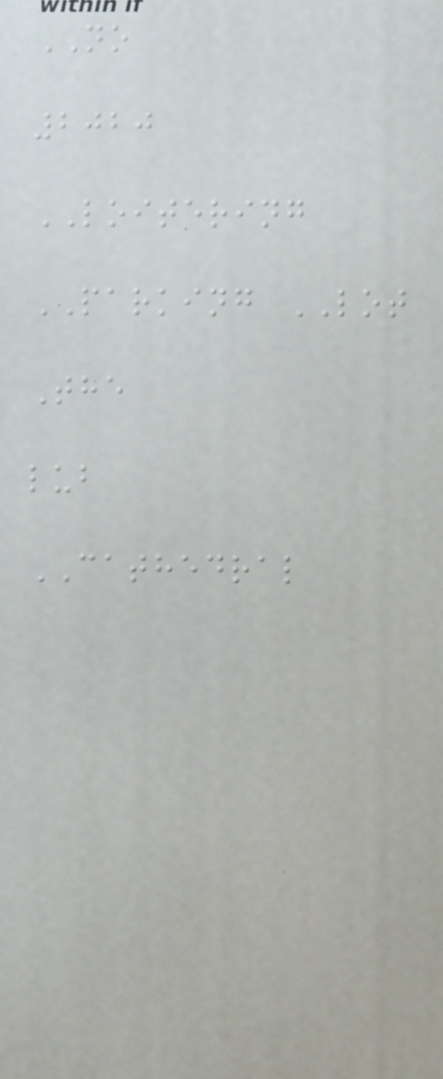NO
2020
LOITERING
PARKING LOT
The
lub
CATHEDRAL
